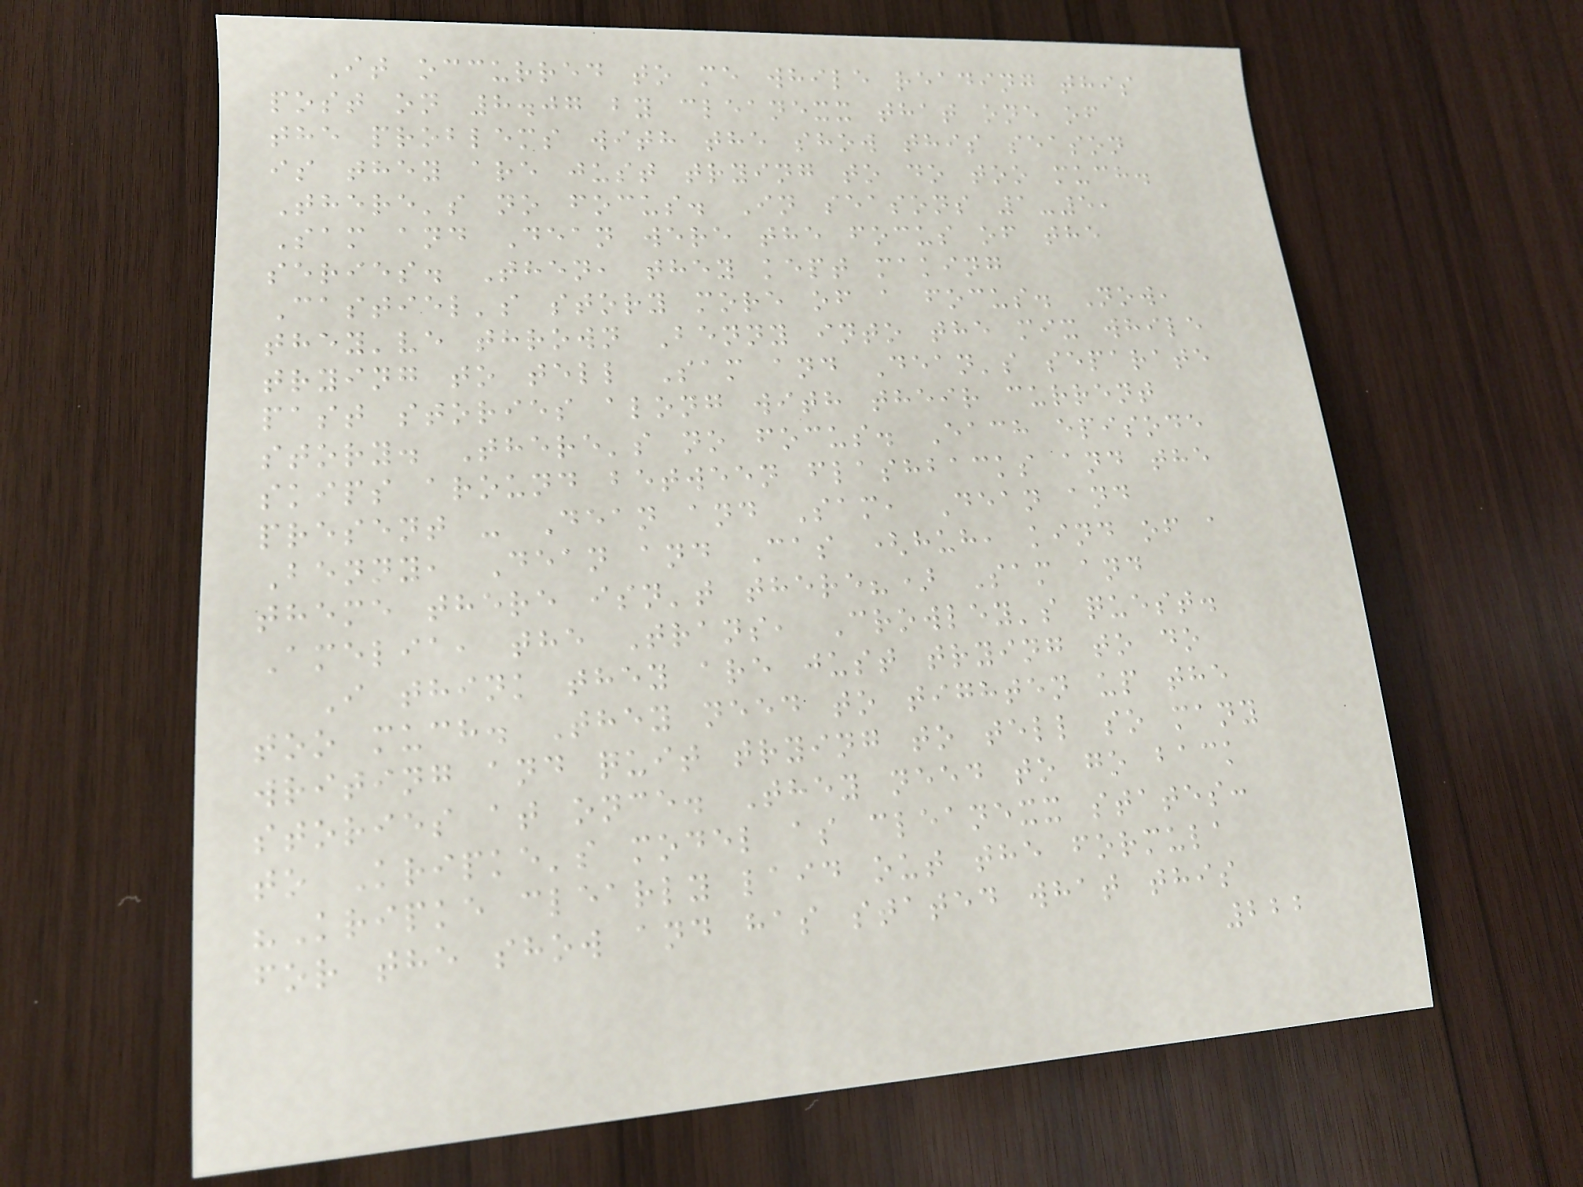It occurred to me while reading this
post on 8.07 by cleanexx that one of
the problems with the show this season
is they are just trying to do too much.
There's no focus. In seasons 1-5,
Sam and Dean were the focus of the
series. Then, they kept making
Castiel's story more of a focus. Now,
they've thrown Benny into the mix while
trying to tell Sam and Dean's separate
past stories along with their current
story. There's no focus. Each episode
skips around between flashbacks and the
present - Dean and Sam, Dean and
Benny, Dean and Cas (huh, kind of a
theme there isn't there?) Sam and
Amelia, the Trans, Crowley's quest.
I think they are just trying to do
too much. They need to tighten up the
writing and quit trying to tell so many
stories at once. They need to go back
to Kripke's model as cleanexx states:
"Kripke clearly laid out the formula
for the show and has stated what this
222
